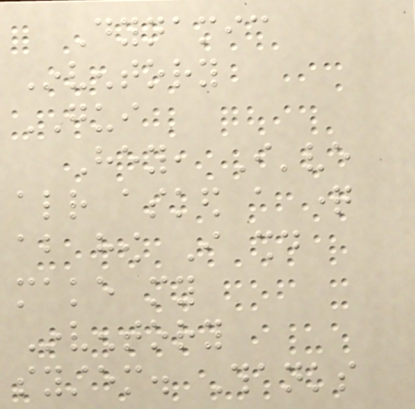Dynamic
Inventory
GUI
Hey, I've
already asked a question
about how I should
make my
Inventory
system. Thanks
